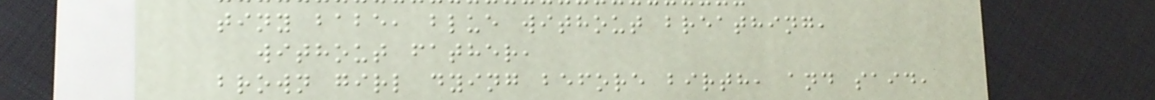tiny babe, blue without breathing,
without father,
brown girl dying before birth, and said,
